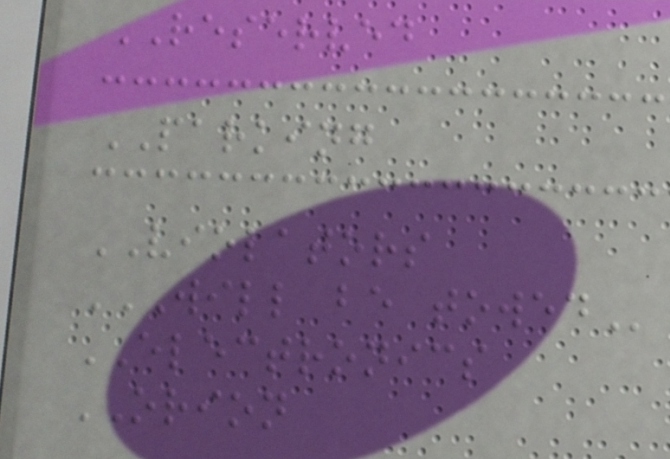RESERVED
PARKING
VIOLATORS
WILL BE TOWED
ELECTRONICS
ORION
